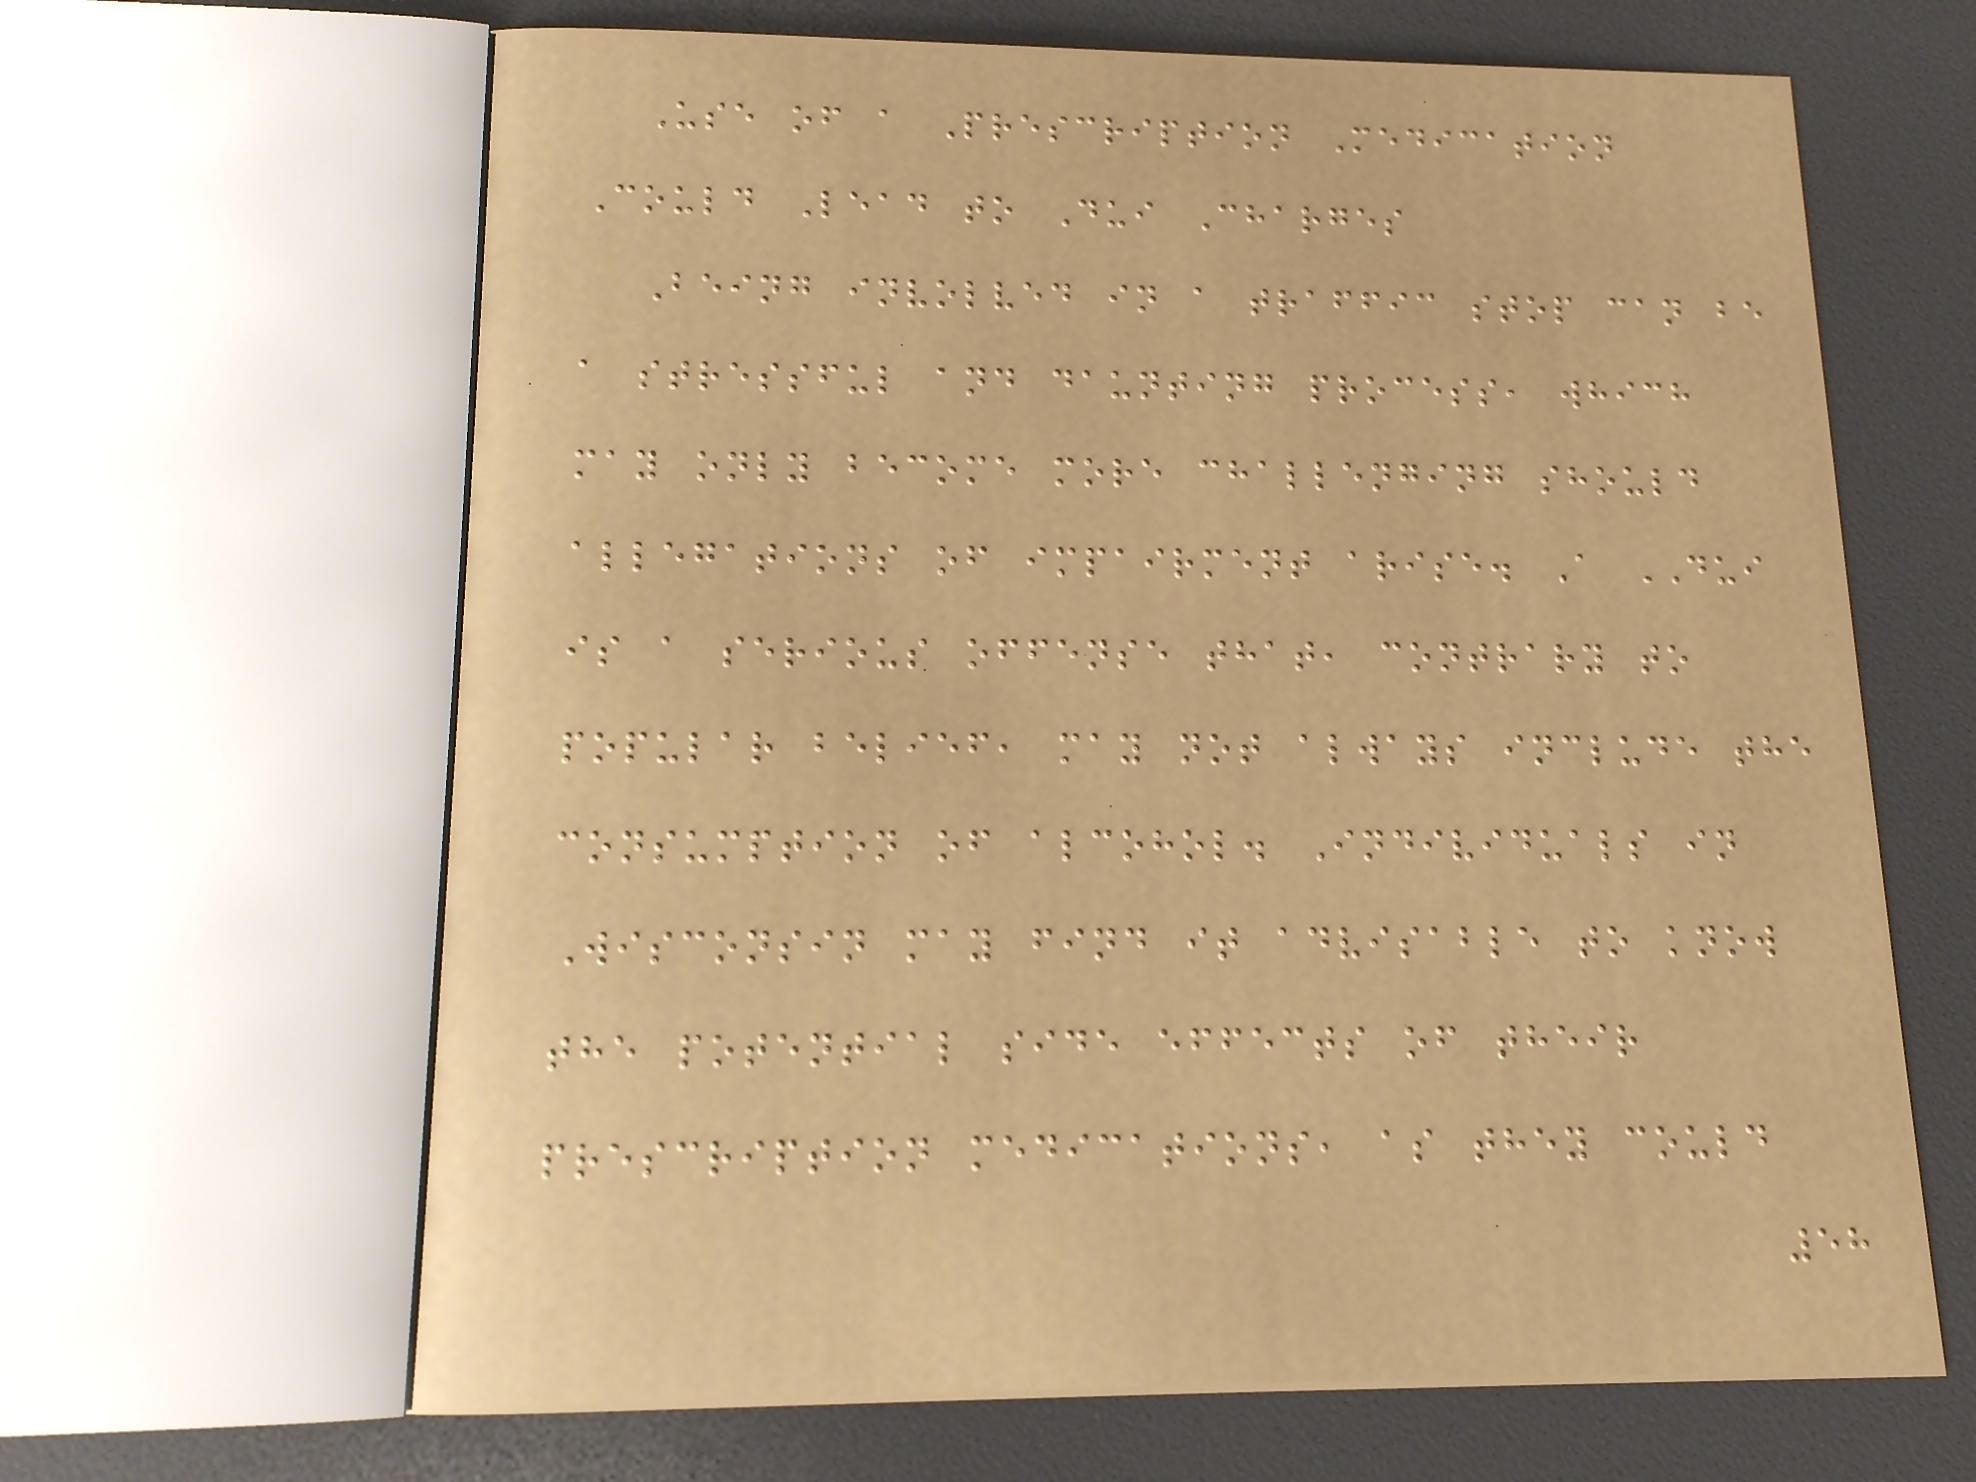Use of a Prescription Medication
Could Lead to Dui Charges
Being involved in a traffic stop can be
a stressful and daunting process, which
may only become more challenging should
allegations of impairment arise. A DUI
is a serious offense that, contrary to
popular belief, may not always include the
consumption of alcohol. Individuals in
Wisconsin may find it advisable to know
the potential side effects of their
prescription medications, as they could
58
